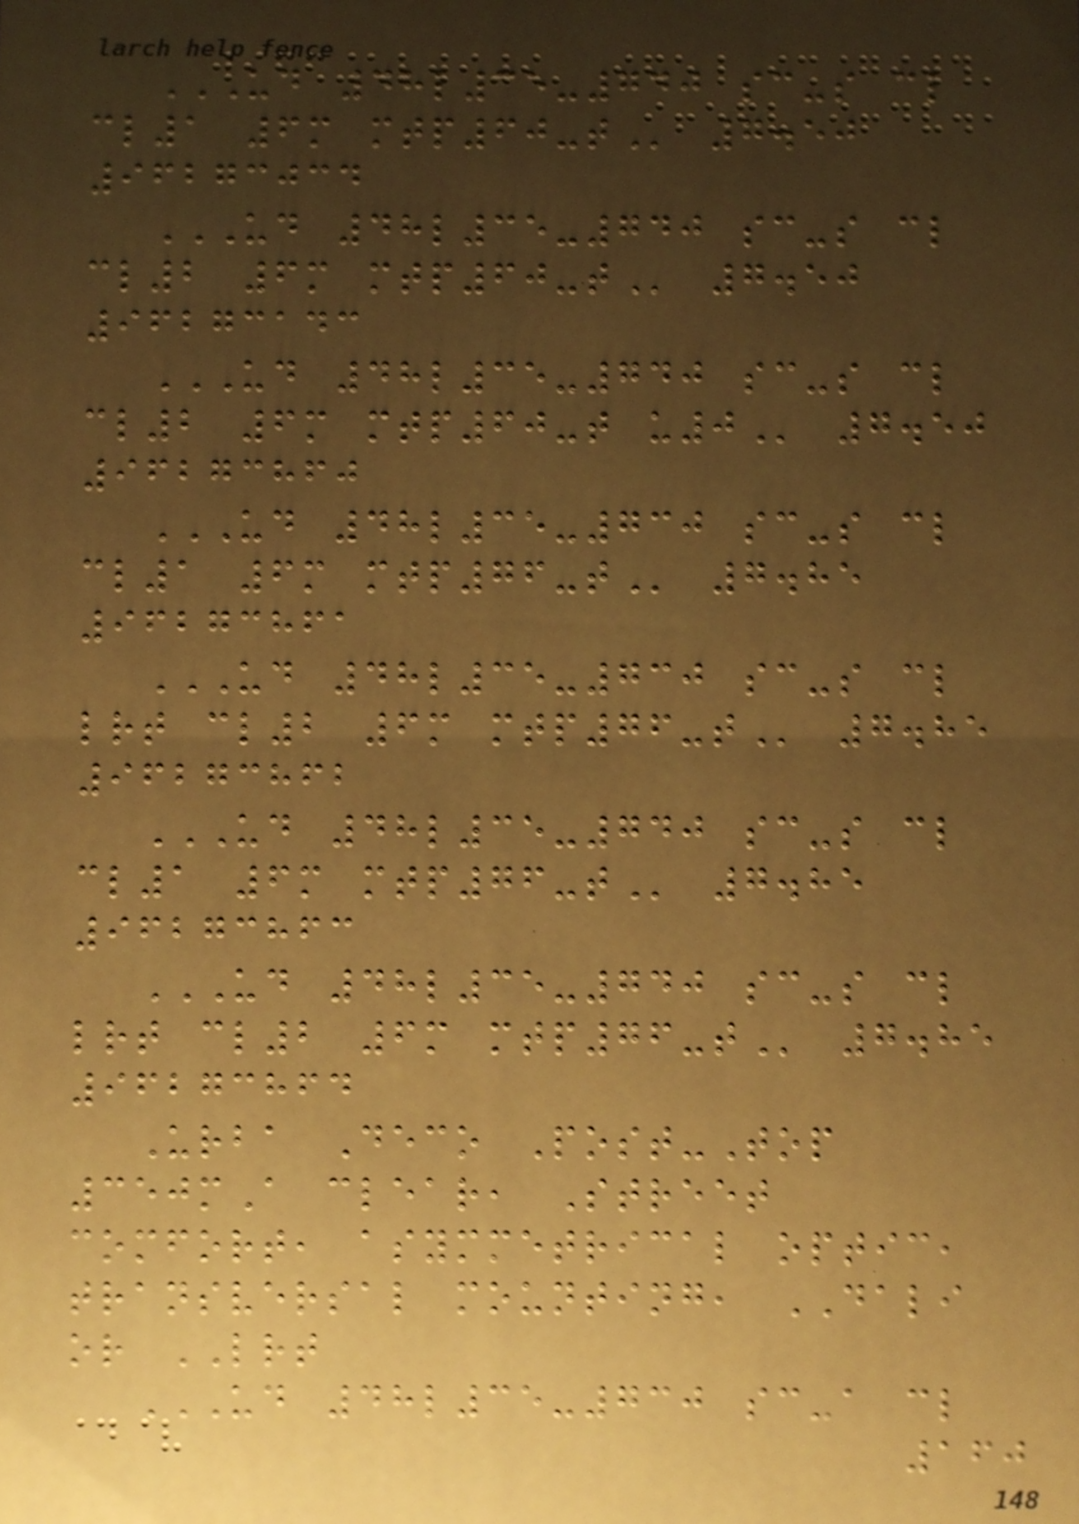UD 48L35-740 SC-S CL
CL1 6M MTP60-T 7.50
96273034
UD 48L35-740 SC-S CL
CL2 6M MTP60-T 7.50
96273143
UD 48L35-740 SC-S CL
CL2 6M MTP60-T U0 7.50
96273860
UD 48L35-730 SC-S CL
CL1 6M MTP76-T 7.85
96273861
UD 48L35-730 SC-S CL
LRT CL2 6M MTP76-T 7.85
96273862
UD 48L35-740 SC-S CL
CL1 6M MTP76-T 7.85
96273863
UD 48L35-740 SC-S CL
LRT CL2 6M MTP76-T 7.85
96273864
Urba Deco Post-Top
350mA clear, Street
comfort, asymmetrical optic,
transversal mounting, DALI
or LRT
UD 48L35-730 SC-A CL
160
